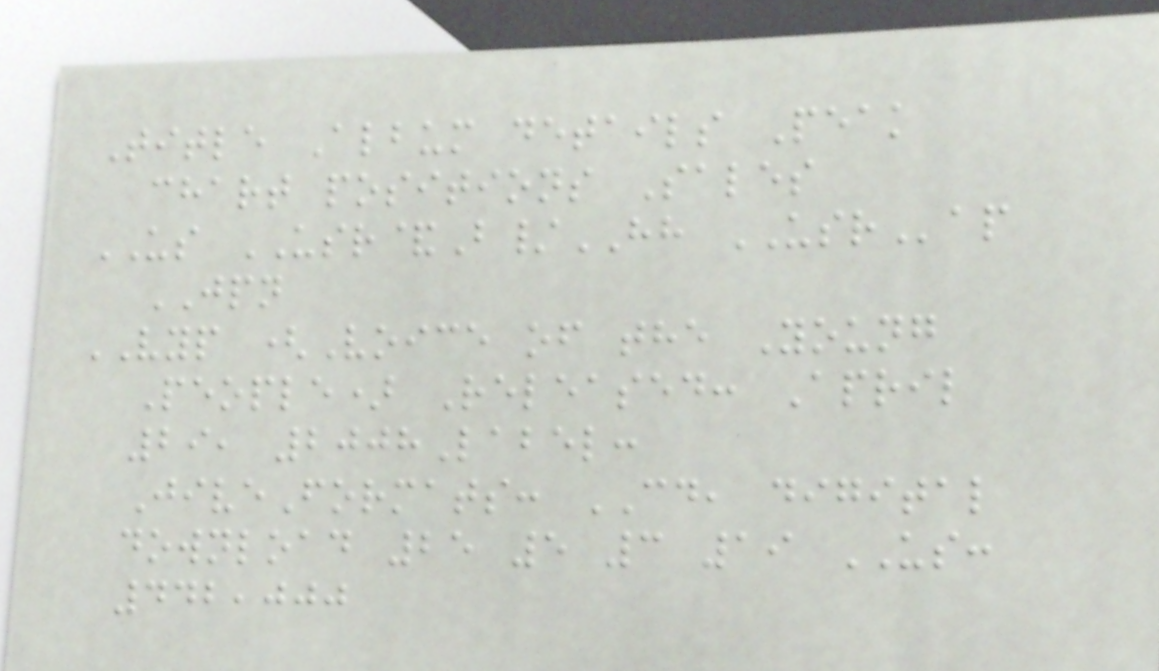Title Album details Peak
chart positions Sales
US USR&B/HH USRap
JPN
VYP (Voice of the Young
People) Released: April
29, 2008Label:
JiveFormats: CD, digital
download 25 5 3 19 US:
442,000
